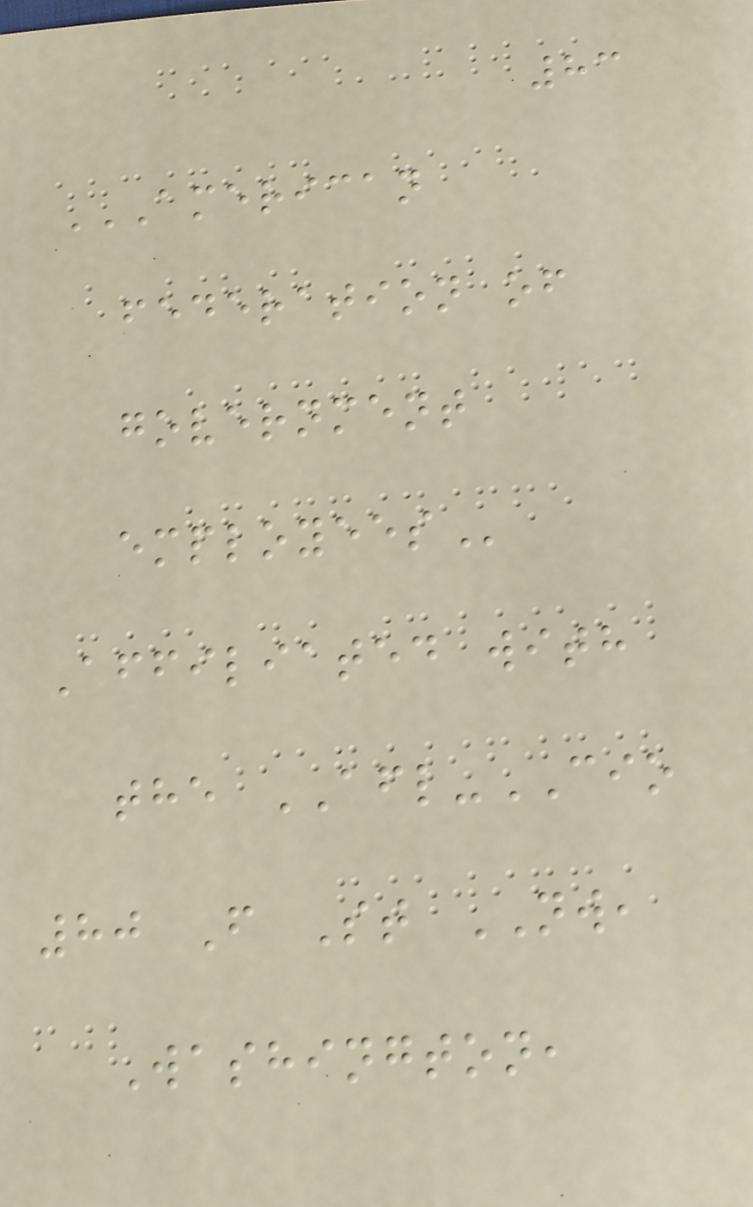83
AMERICAN
FEDERATION OF
GOVERNMENT
EMPLOYEES
Affiliated with
the AFL-CIO
80 F St NW,
Washington,
